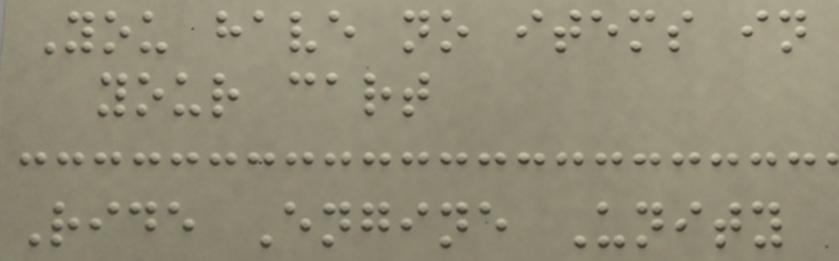You have no items in
your cart
Ride Engine Unity
